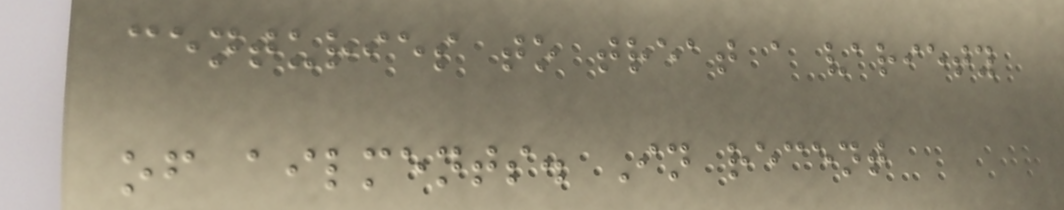centuries to treat a variety
of ailments. In recent
